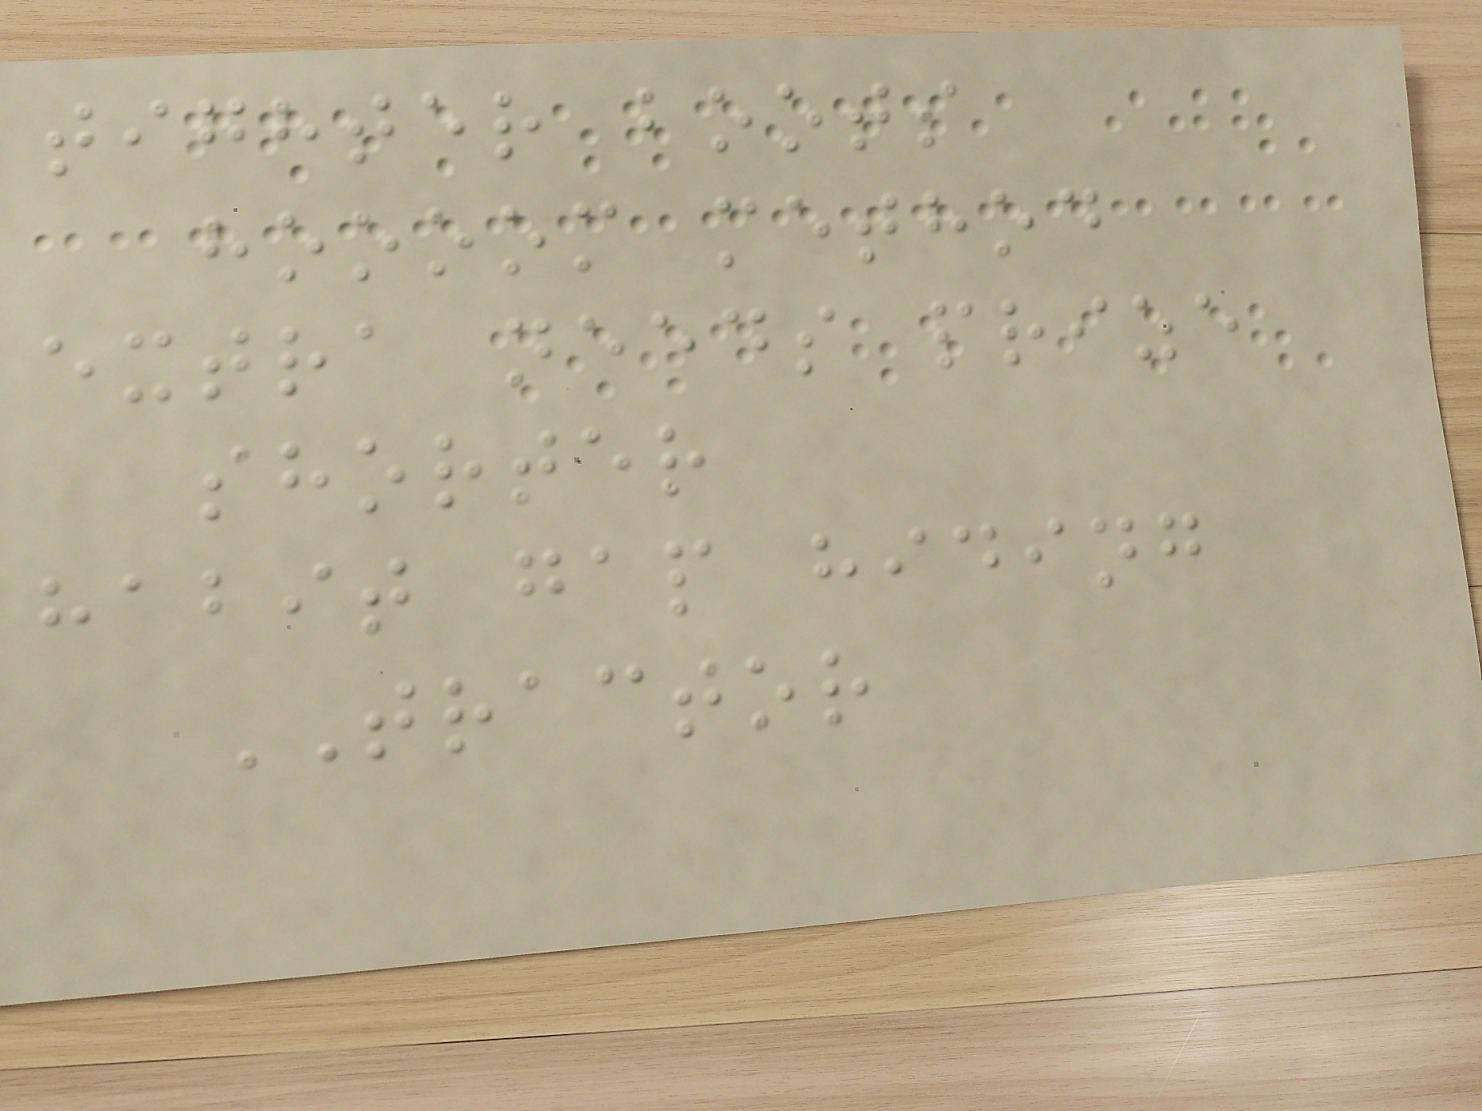tighter boots
hoooom method
extra needs prize
shorter
habit gap hiding
TRACTOR
